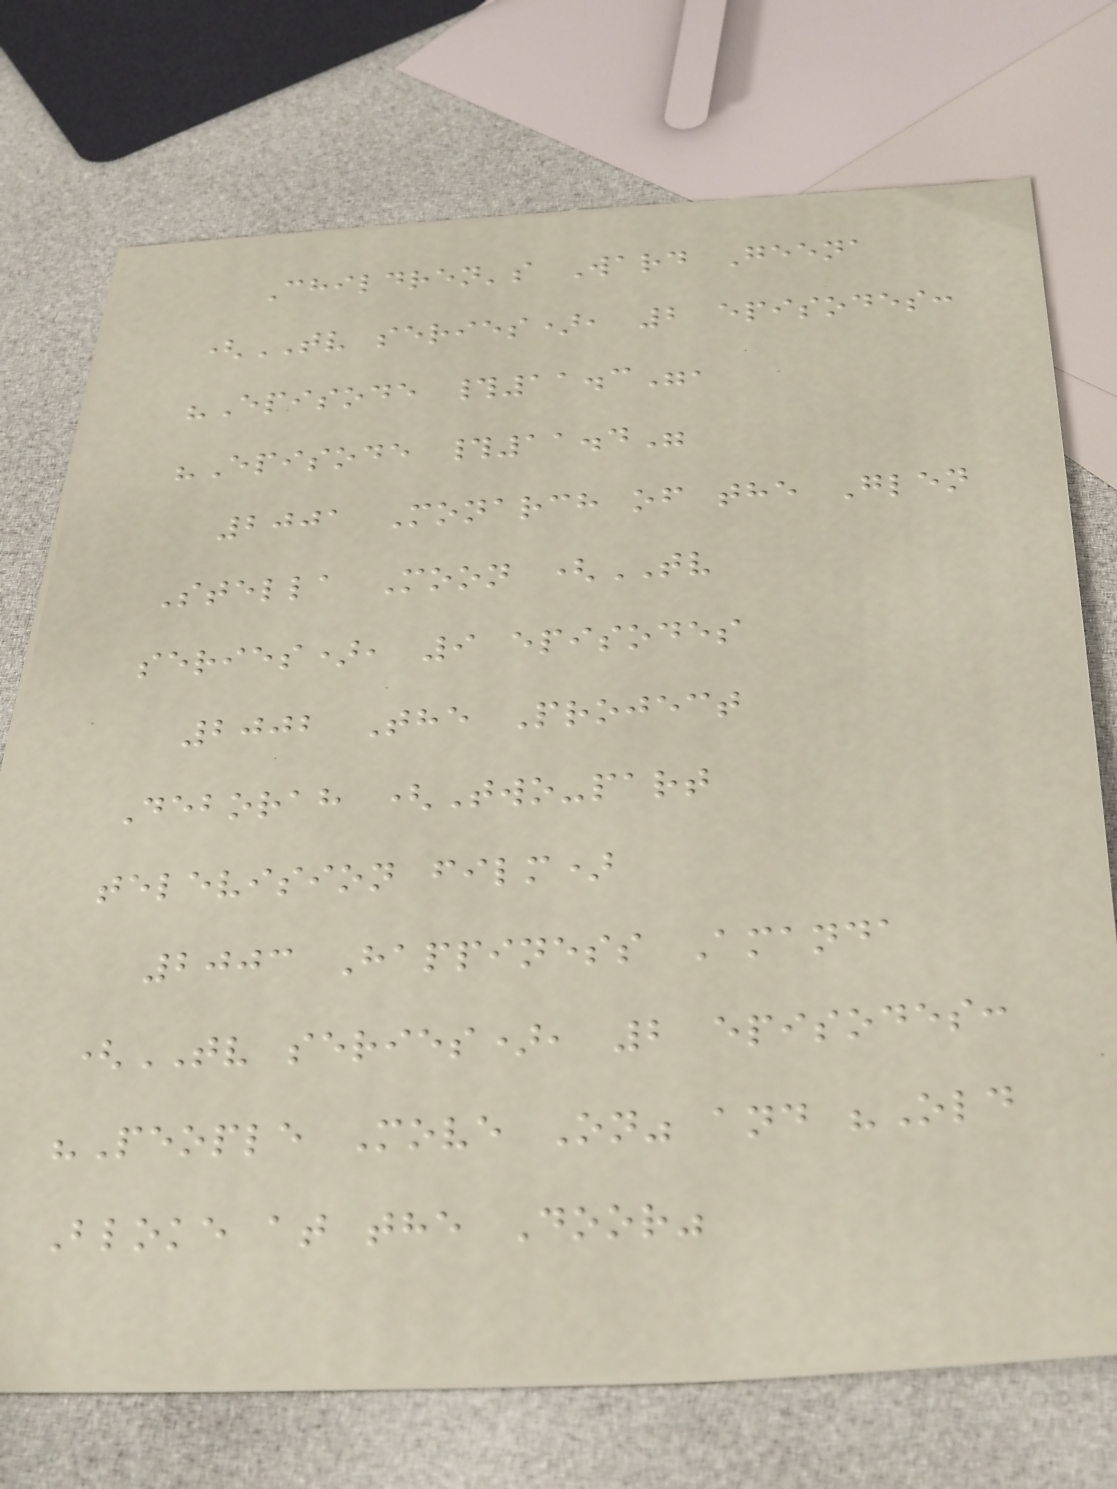Children's Ward Geena
(TV series), 2 episodes:
"Episode #11.3",
"Episode #11.4"
2001 Monarch of the Glen
Stella Moon (TV
series), 9 episodes
2002 The Project
Deborah (Two-part
television film)
2003 Happiness Amanda
(TV series), 2 episodes:
"People Move On" and "Old
Bloke at the Door"
